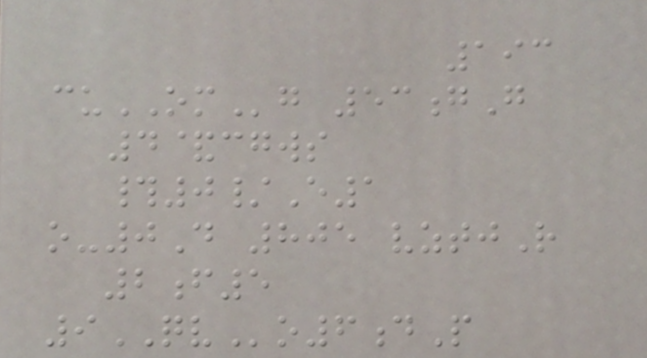193
cuOMg 53gG
4&cgws
#0/E1
o-0D 805 vztjR
2f5
9QVo6dP
